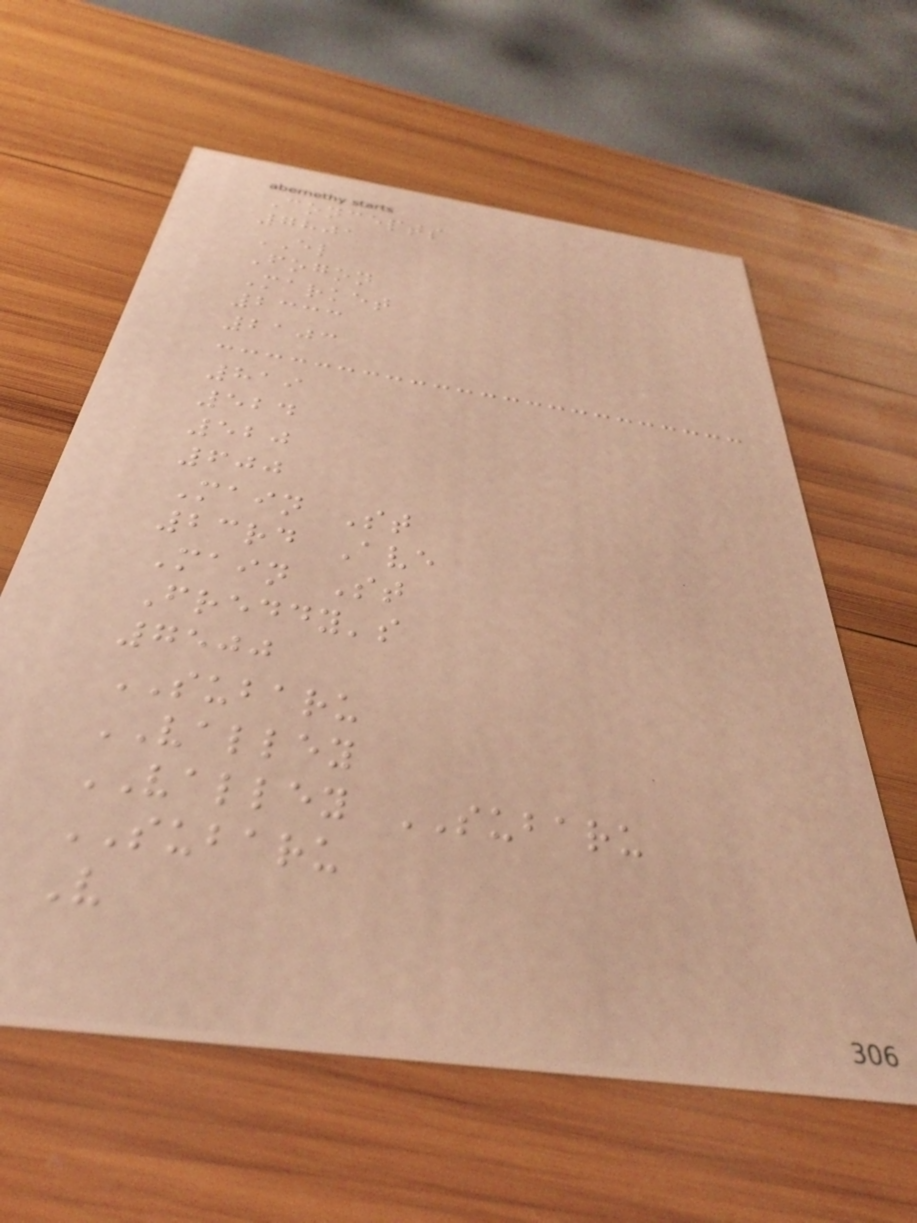Concepts
7801
EL
Fogon
Market
2333
2103
819
524
520
600
Main St
23rd Ave
Main St
Freddy's
7500
SUBARU
VALLEY
VALLEY SUBARU
SUBARU
V
